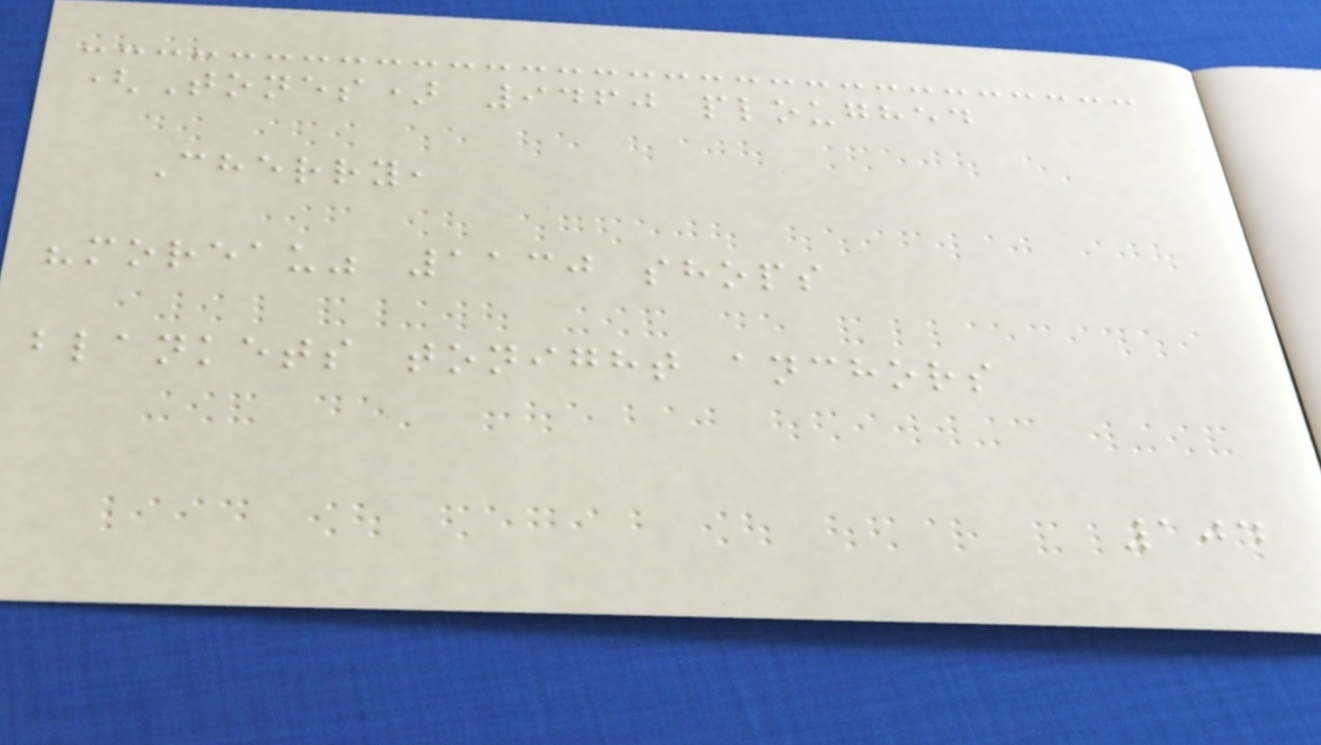(Tones) 9460 ploughed
Cherry,
"moreau" 1130 shops
blankets tonight anchors
104
